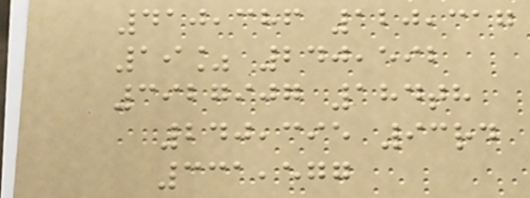410,386 120,317
19% 240,592
3927907 184th
240,395 93rd
331,577
